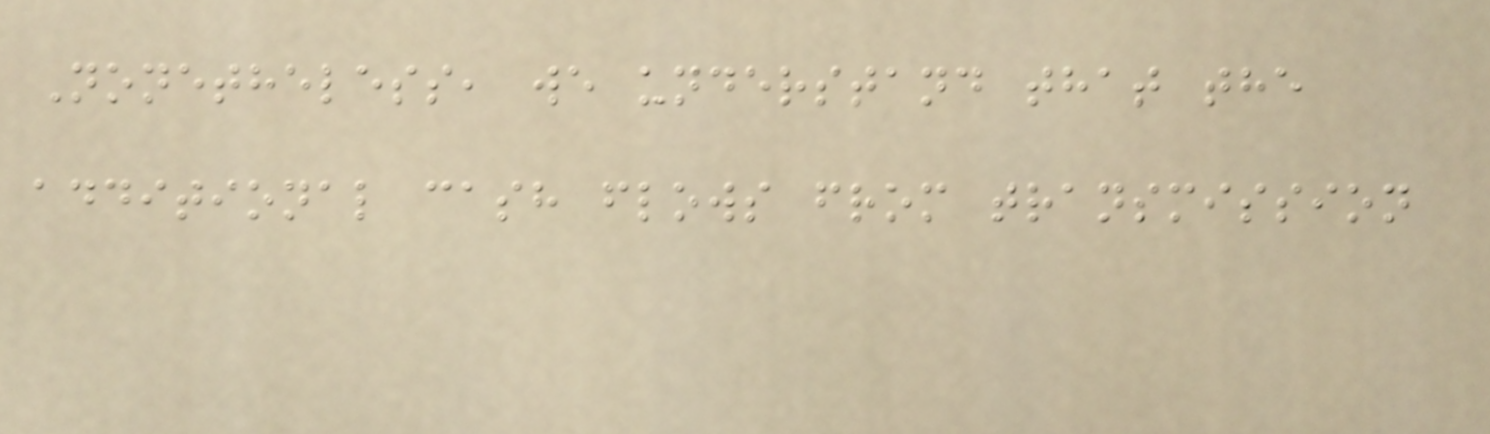Nonetheless, we understand that the
additional cash flows from transmission
